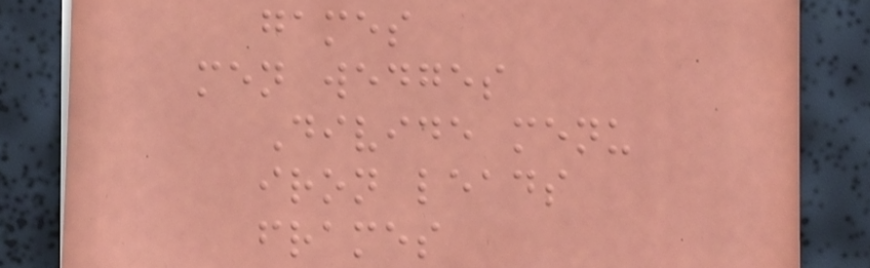games
men wedges
Divide menu
iron leads
frames
